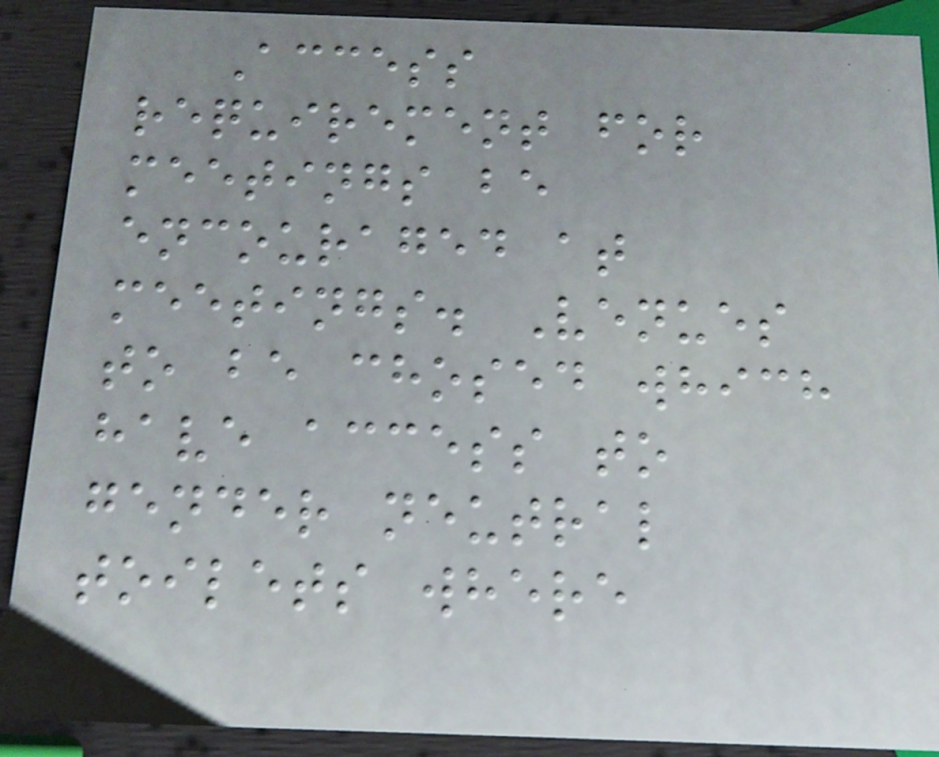Access
requirement for
meetings be
encouraged at
meetings. Venues
to be chosed which
have access to
gender neutral
toilets where
